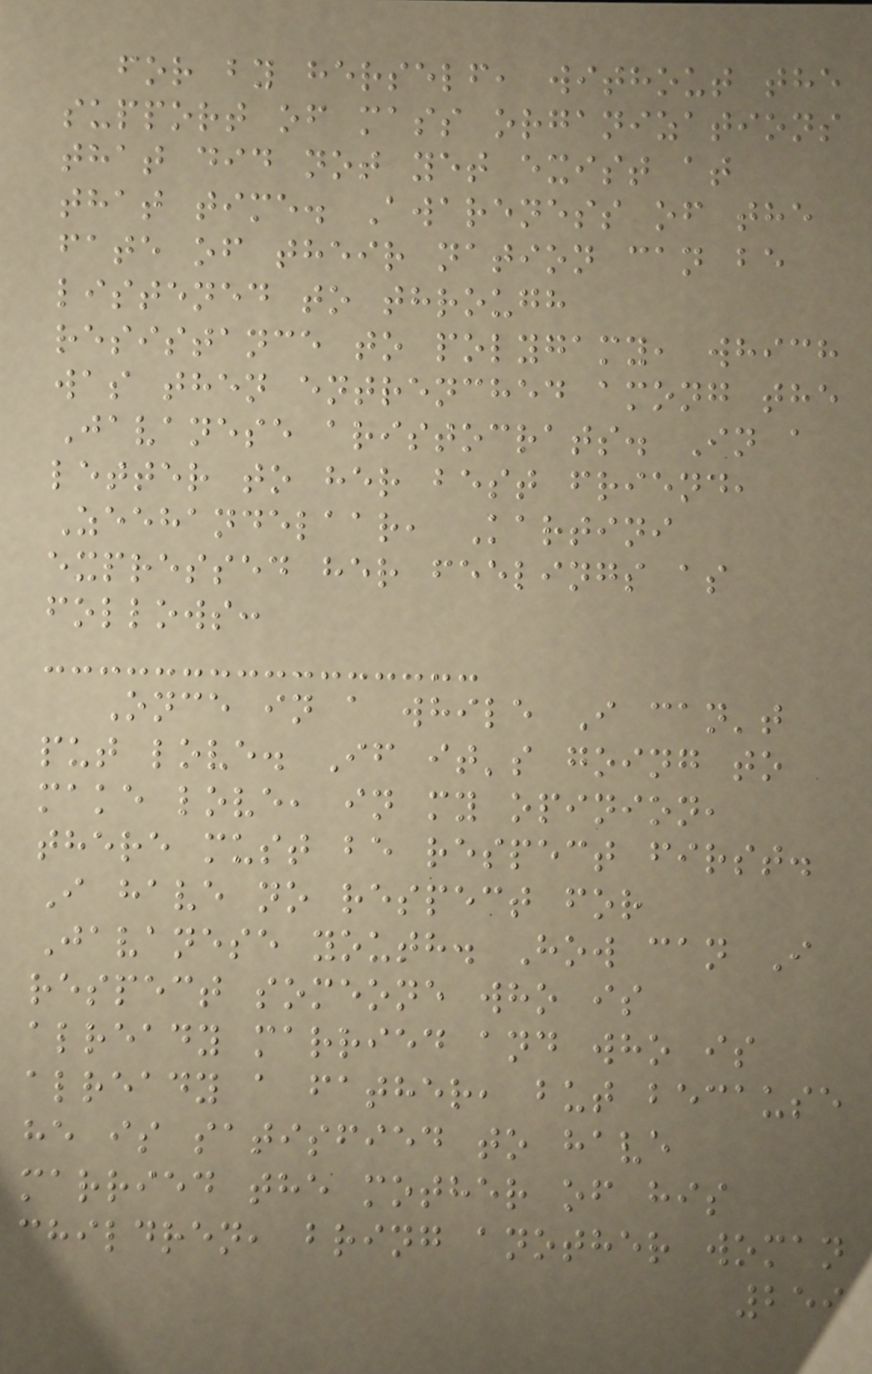for by herself, without the
support of mass organizations
that did not yet exist at
that time. Awareness of the
fate of their nation can be
listened to through
resistance to polygamy, which
was then entrenched among the
Javanese aristocrats. In a
letter to her best friend,
Zeehandelaar, Kartini
expressed her feelings as
follows:
Once in a while I can't
put love. If it's going to
make love, in my opinion,
there must be respect first.
I have no respect for
Javanese youth. How can I
respect someone who is
already married and who is
already a father, but because
he is satisfied to have
married the mother of his
children, bring another woman
259
